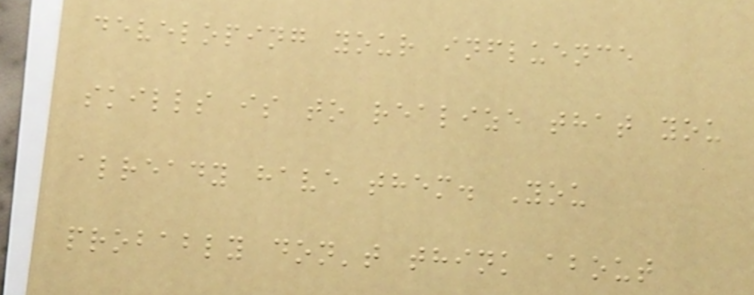developing your influence
skills is to realize that you
already have them. You
probably don't think about
